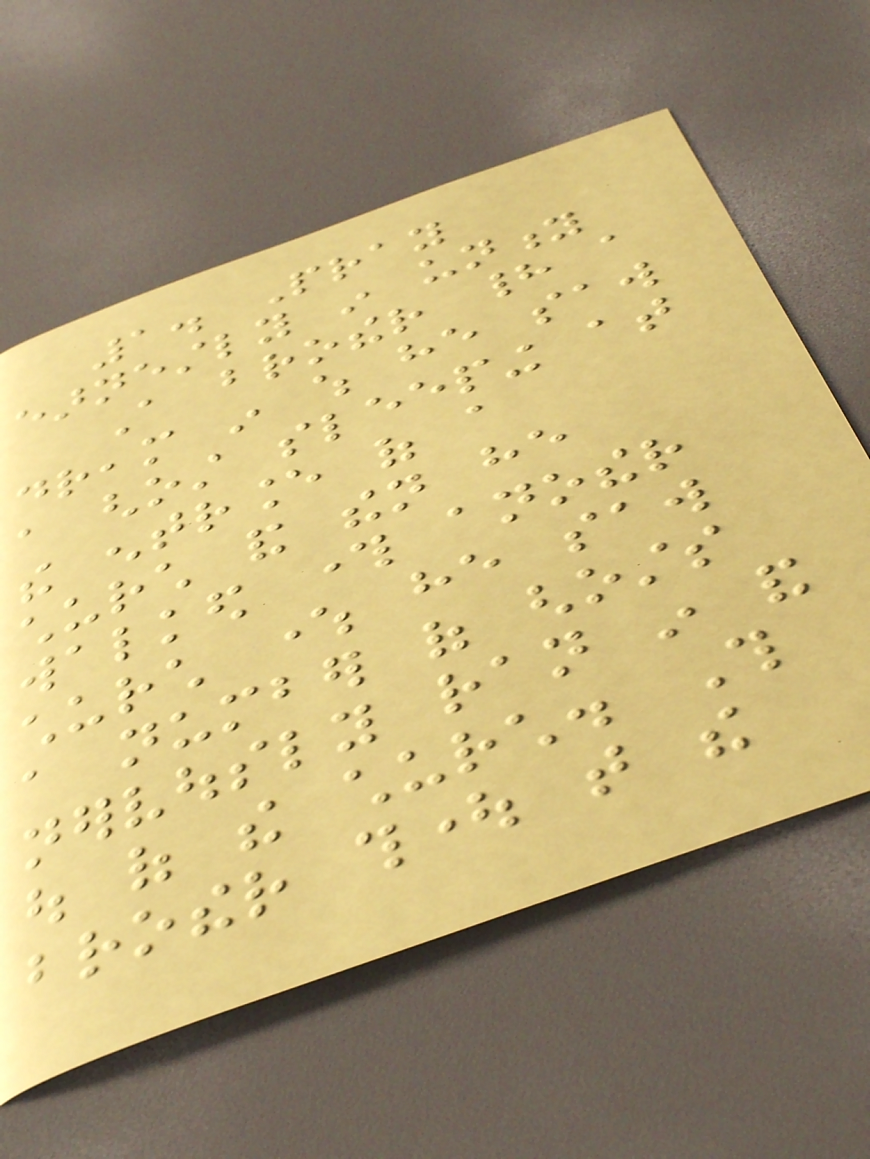1. Pray
earnestly in unity
A brother had a
dream in which he saw
a ghost sleeping at
the entrance of a
church and then he
walked through another
church where he saw
a number of ghosts
nervously ran in and
out of the church. This
brother thought that the
